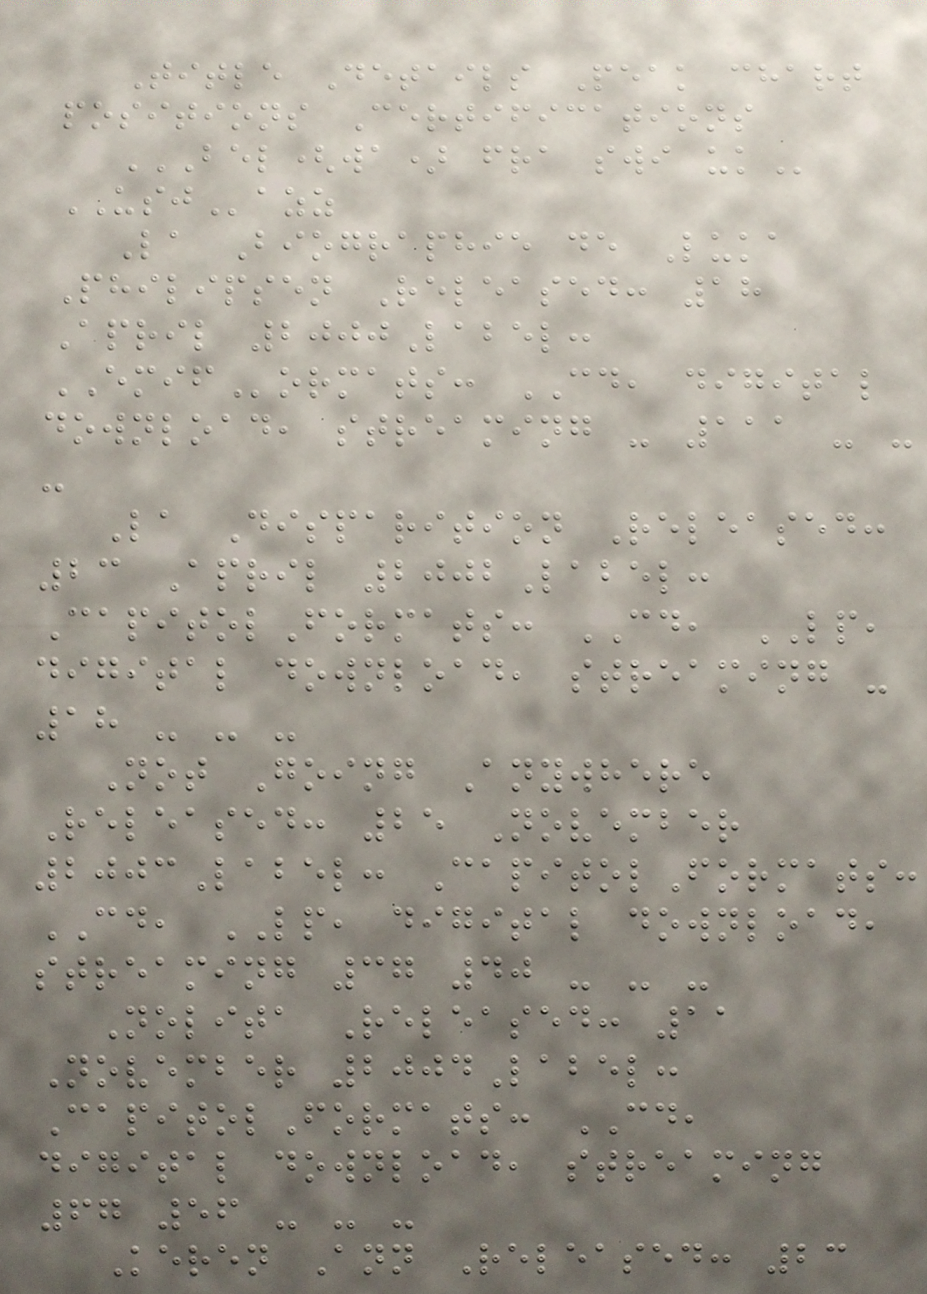Title Details Peak chart
positions Certifications
BEL(WA) FRA SWI UK
USJazz
La Biographie de Luka
Philipsen Released: 18
April 2000Label:
EMIFormats: CD, digital
download, streaming - 111 - -
-
La Disparition Released:
23 April 2002Label:
CapitolFormats: CD, LP,
digital download, streaming -
18 - - -
Not Going Anywhere
Released: 25 November
2003Label: CapitolFormats:
CD, LP, digital download,
streaming 37 40 - - -
Nolita Released: 11
November 2004Label:
CapitolFormats: CD,
digital download, streaming
67 56 - - -
Keren Ann Released: 23
